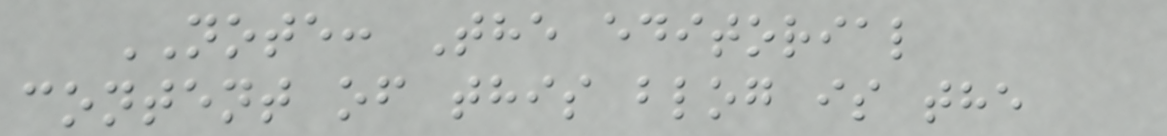NOTE: The editorial
content of this blog is the
